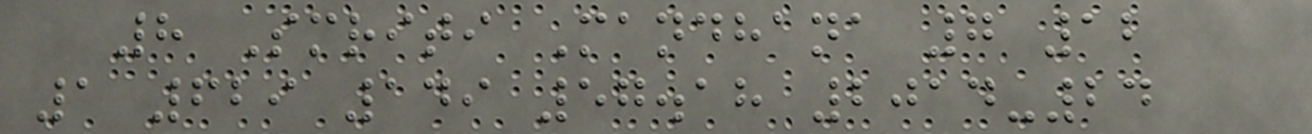8 Smriti Mandhana 7 12
1 629 149 57.18 2014-24
